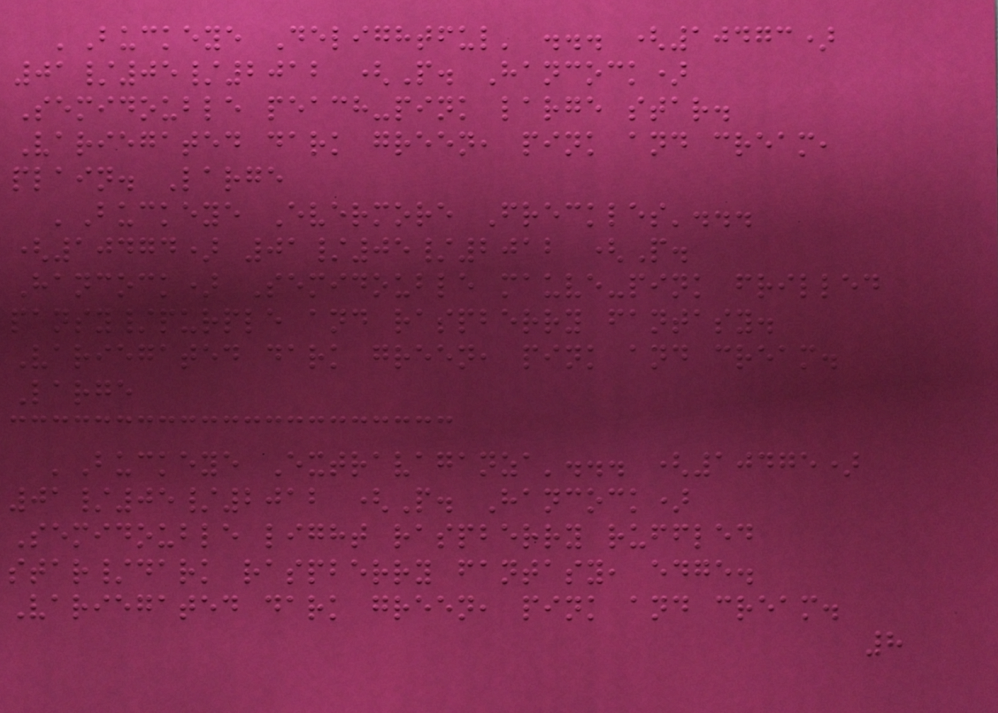'Buckeye Delightful' ... (10473)
01/05/2012 (P. Hancock)
Semidouble peach-pink large star.
Variegated dark green, pink and cream,
plain. Large
'Buckeye Evermore Freckles'...
(10474) 01/05/2012 (P.
Hancock) Semidouble mauve-pink frilled
pansy/purple and raspberry fantasy.
Variegated dark green, pink and cream.
Large
'Buckeye Extravaganza'... (10475)
01/05/2012 (P. Hancock)
Semidouble light raspberry ruffled
star/dark raspberry fantasy, edge.
Variegated dark green, pink and cream.
8
